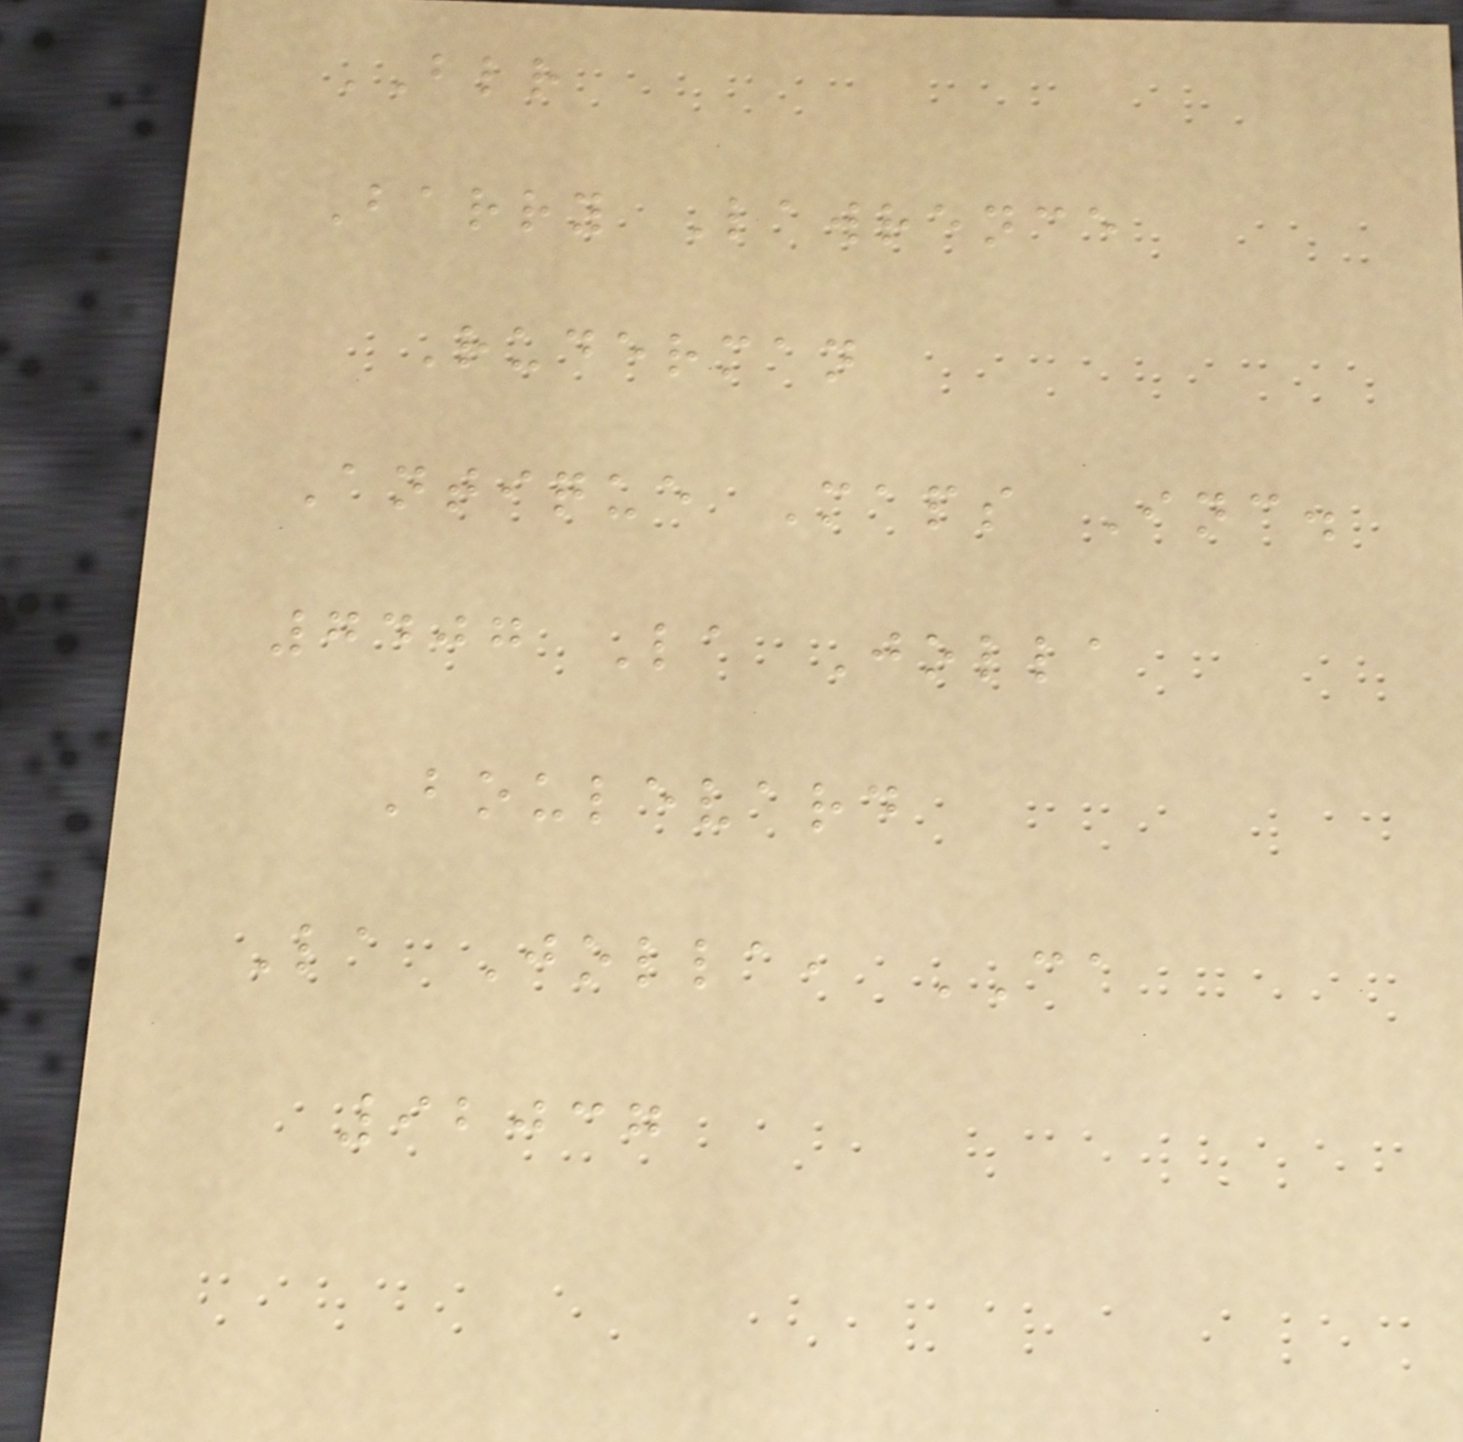BLR
Barry Lawrence
Ruderman
Antique Maps Inc.
7407 La Jolla
Boulevard
La Jolla, CA
92037
